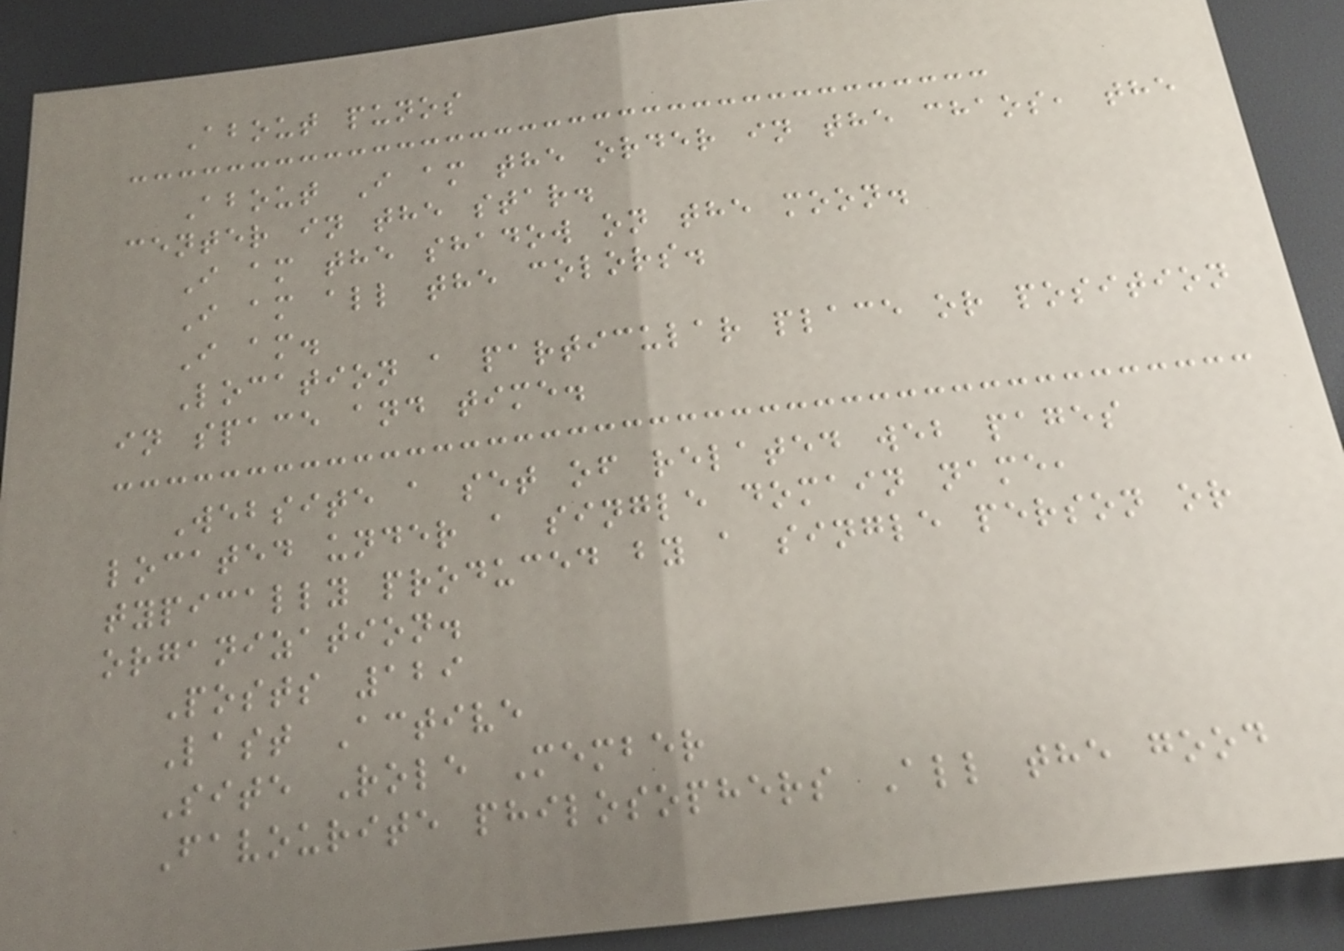About punos
About I am the order in the chaos, the
center in the star.
I am the shadow on the moon.
I am all the colors.
I am.
Location a particular place or position
in space and time.
Website a set of related web pages
located under a single domain name,
typically produced by a single person or
organization.
Posts 129
Last Active
Site Role Member
Favourite philosophers All the good
